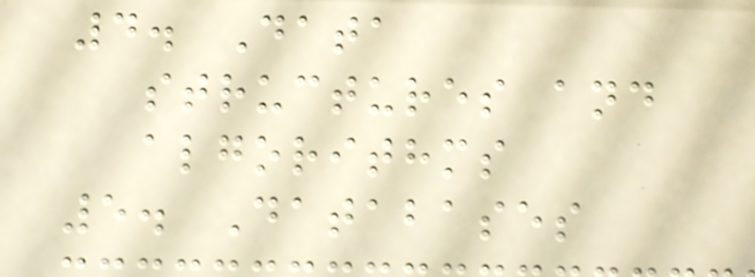4. Data
structures and
algorithms
5. Databases
